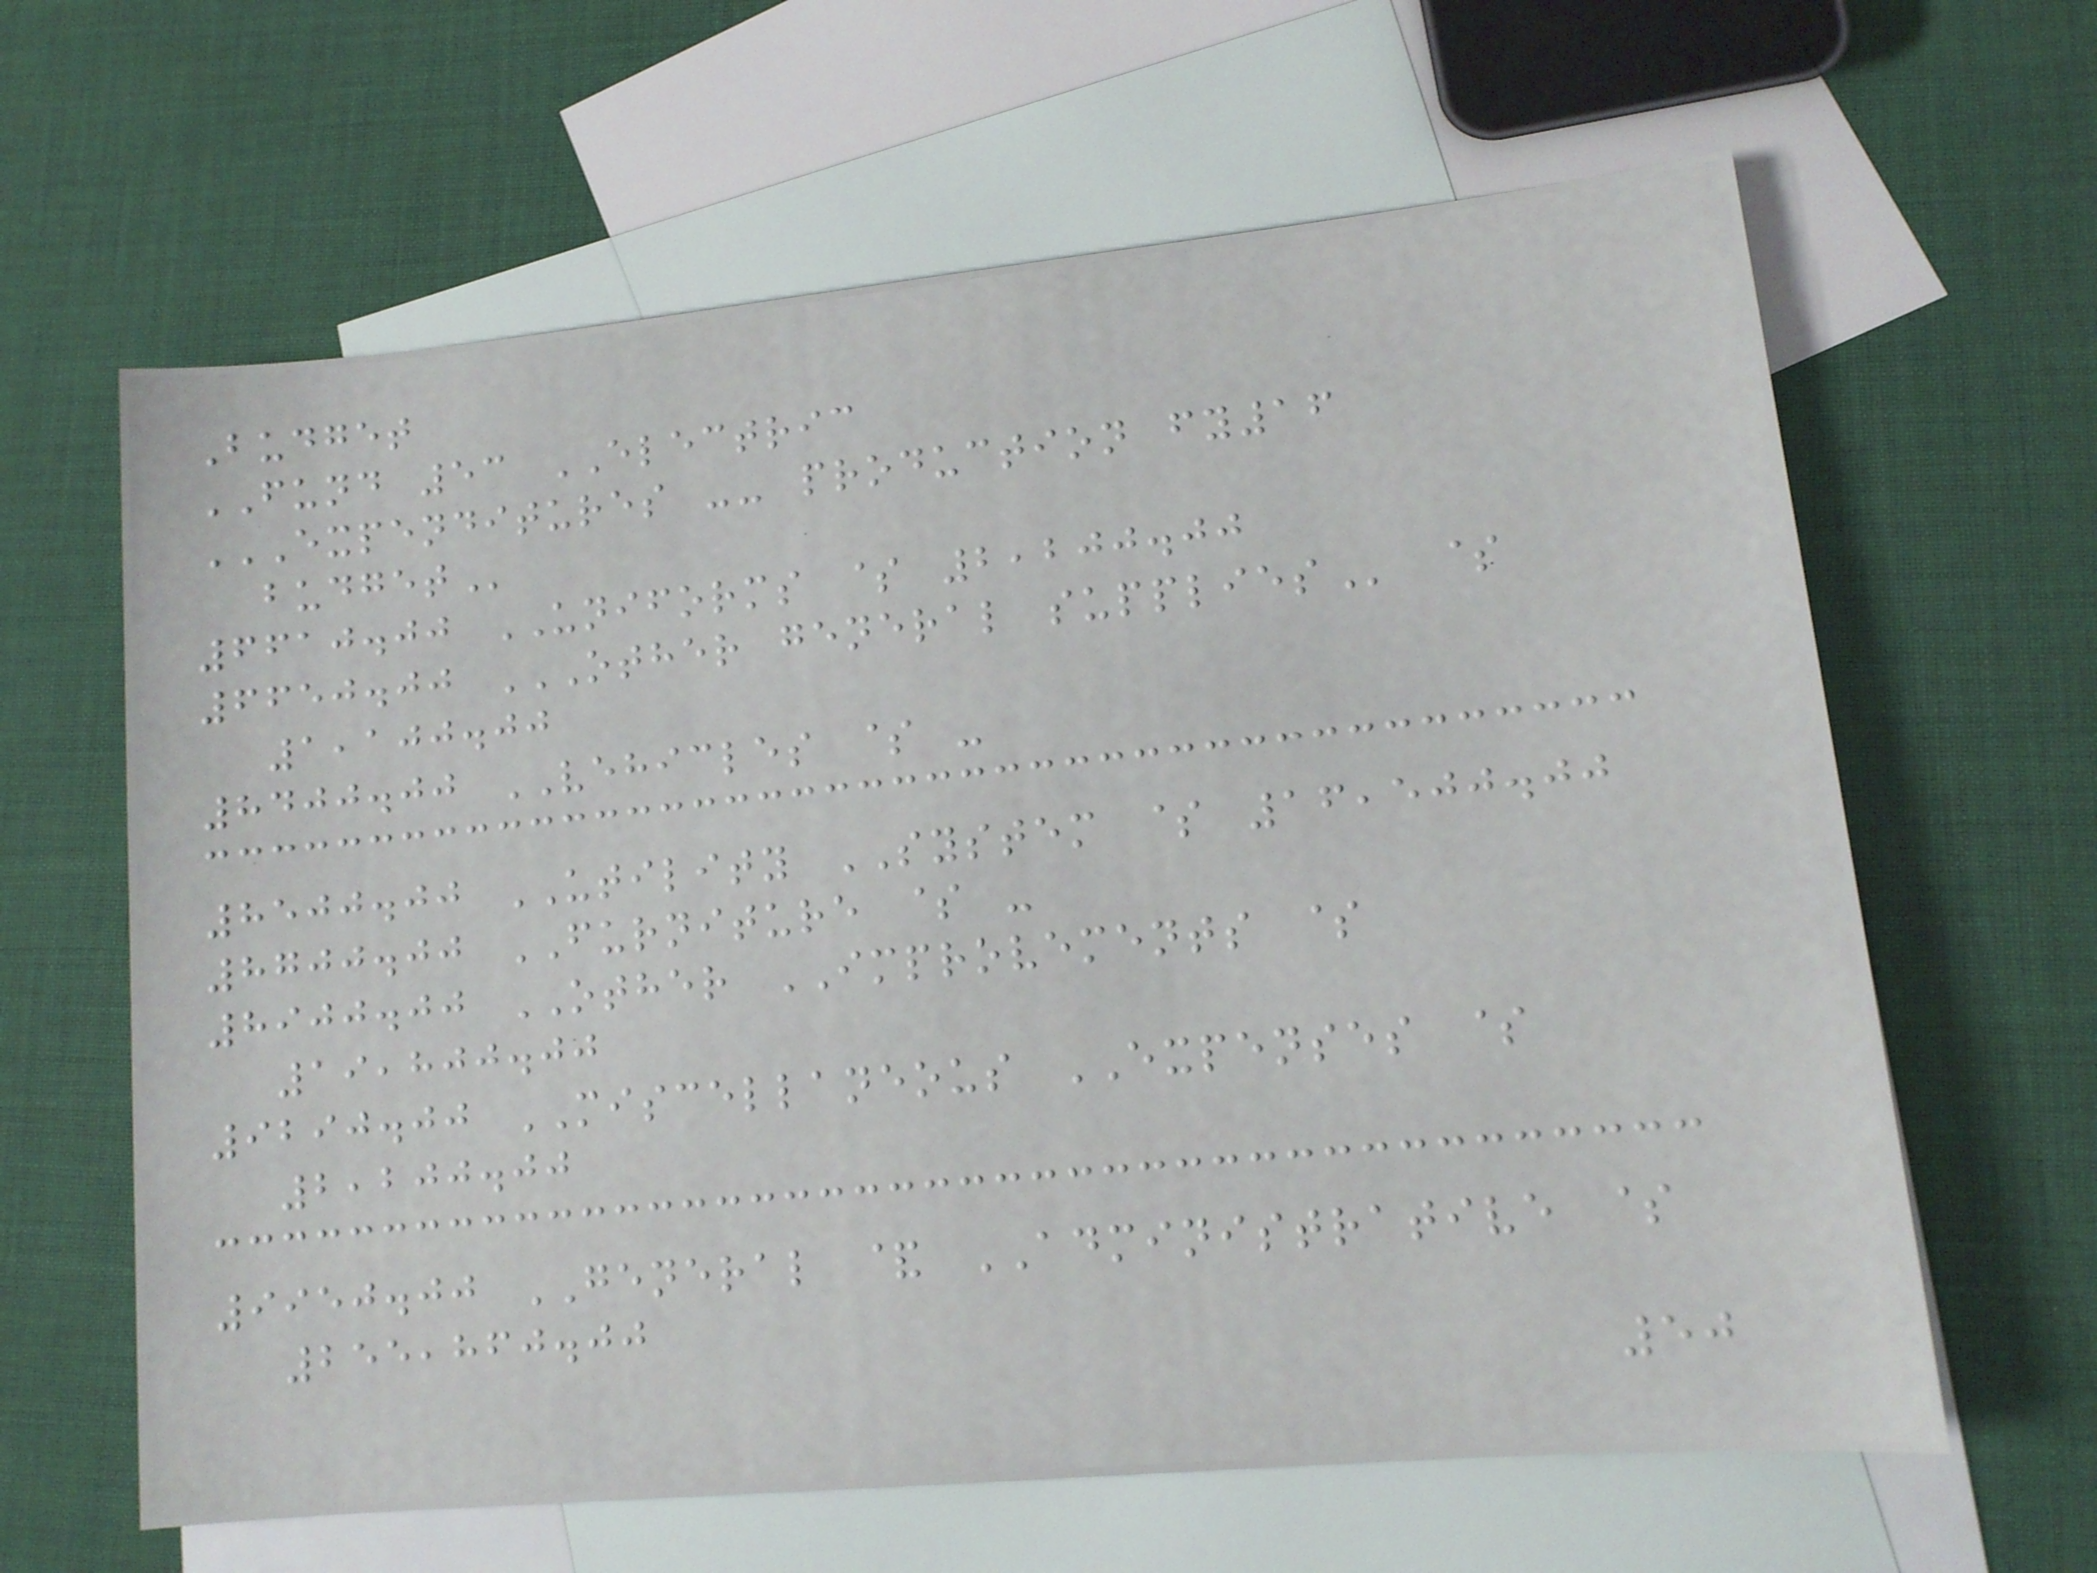Budget
FUND 53 ELECTRIC
EXPENDITURES -- PRODUCTION FY16
BUDGET
6610.00 UNIFORMS $ 2,200.00
6650.00 OTHER GENERAL SUPPLIES $
1,100.00
8400.00 VEHICLES $ -
8500.00 UTILITY SYSTEM $ 16,500.00
8700.00 FURNITURE $ -
8900.00 OTHER IMPROVEMENTS $
19,800.00
9290.00 MISCELLANEOUS EXPENSES $
2,200.00
9950.00 GENERAL & ADMINISTRATIVE $
255,860.00
50
